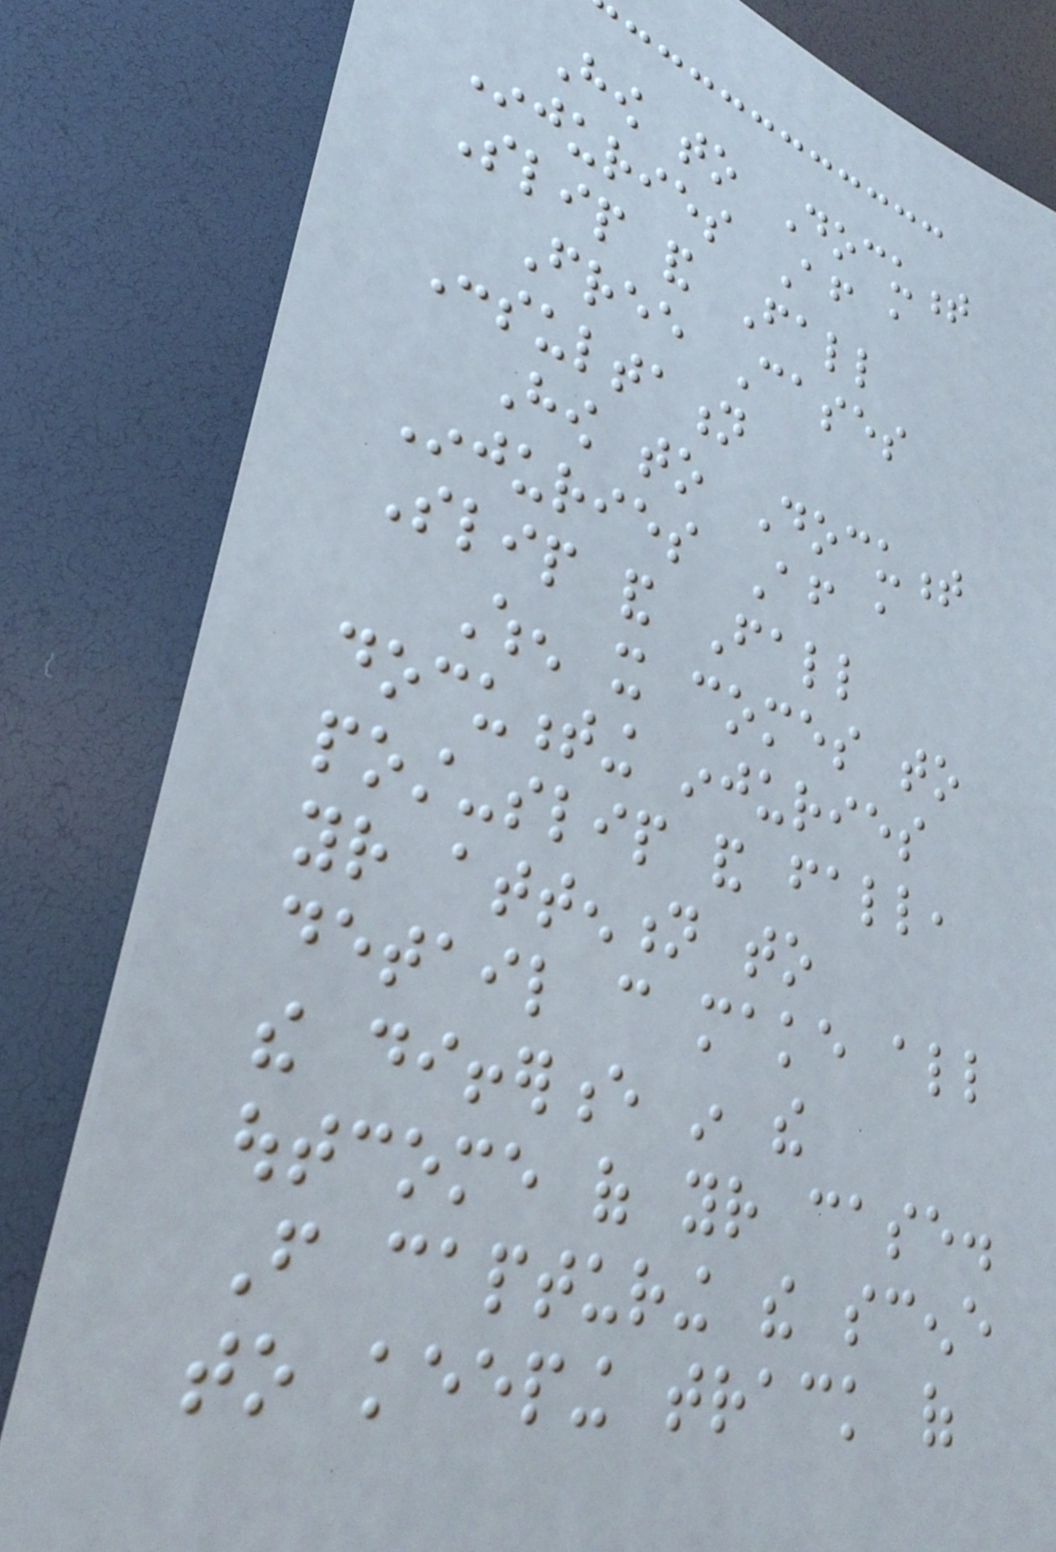How to Document
Injuries After a
Slip and Fall
Free Cases
Consultation
How to Document
Injuries After a
Slip and Fall
When it comes to
documenting injuries
post-slip and fall,
your attention to
detail can make all
the difference in the
outcome of your case.
From capturing the scene
to keeping track of
